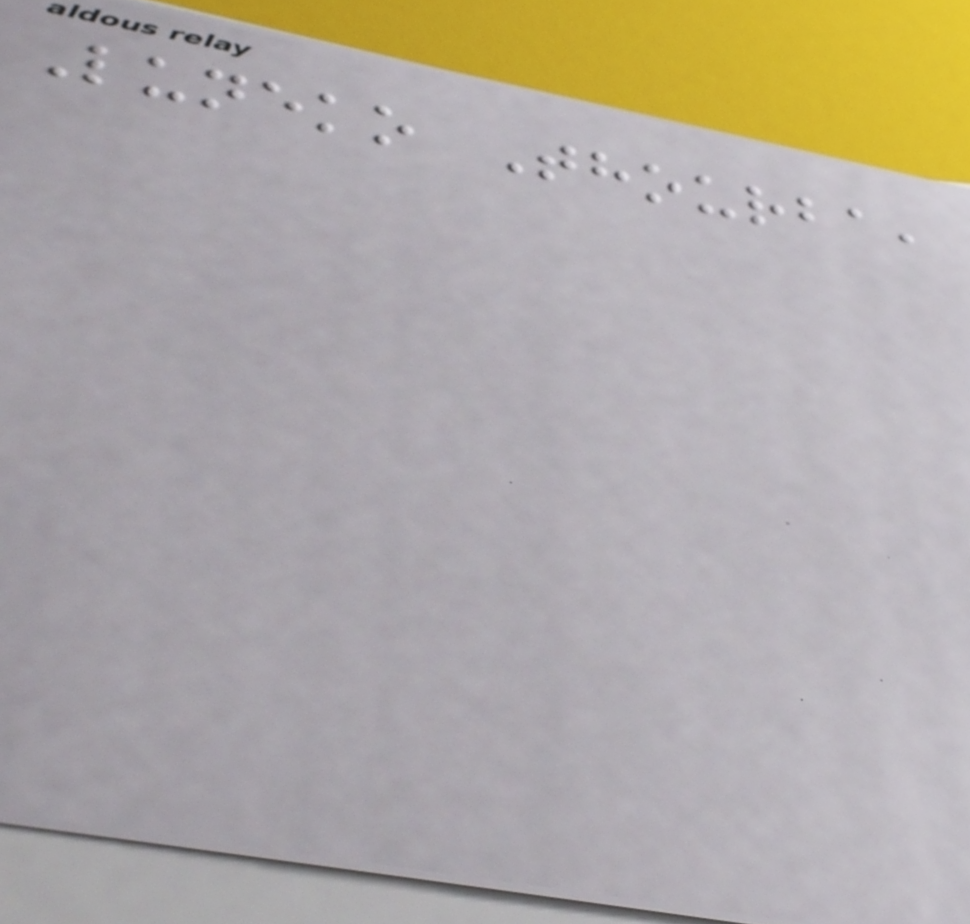Luneko Thourba,
